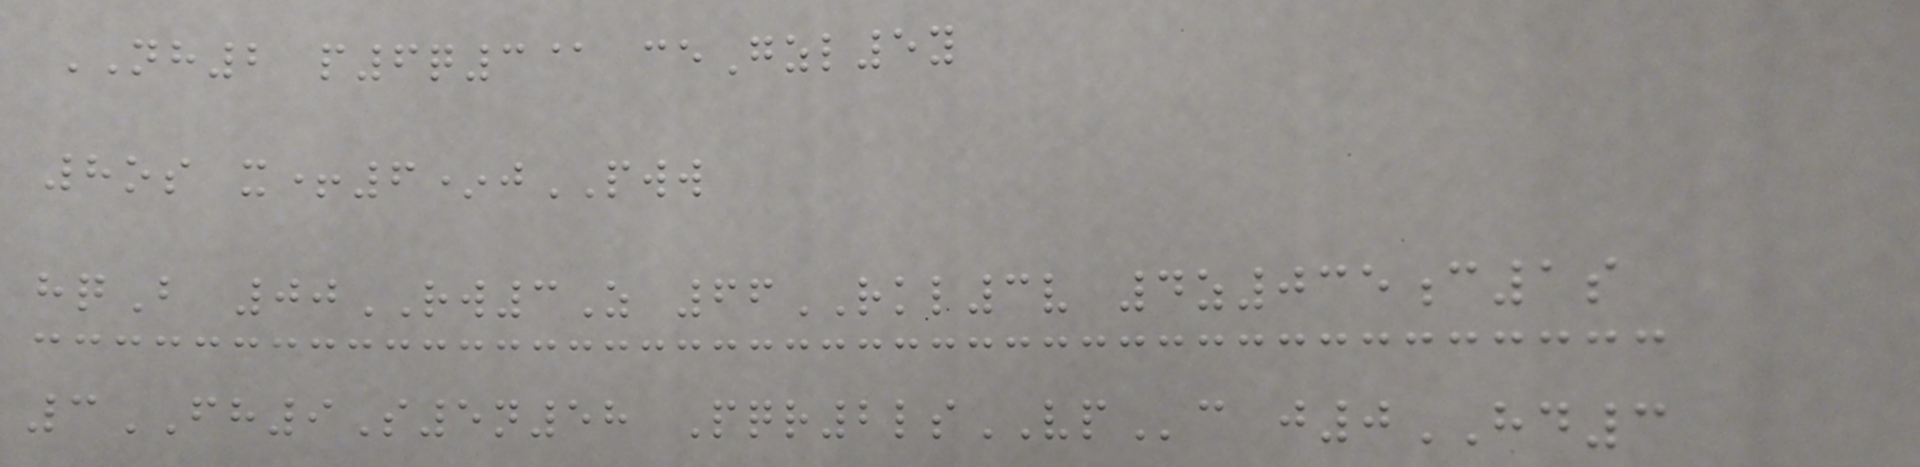NH2 p6q3@ ceGzl5y
8os x+6*jPWW
hqB 00RW3Z 66RKL3v 4z035c1s
3FH9S5n58 Pqr2lsVPc j0HD3
